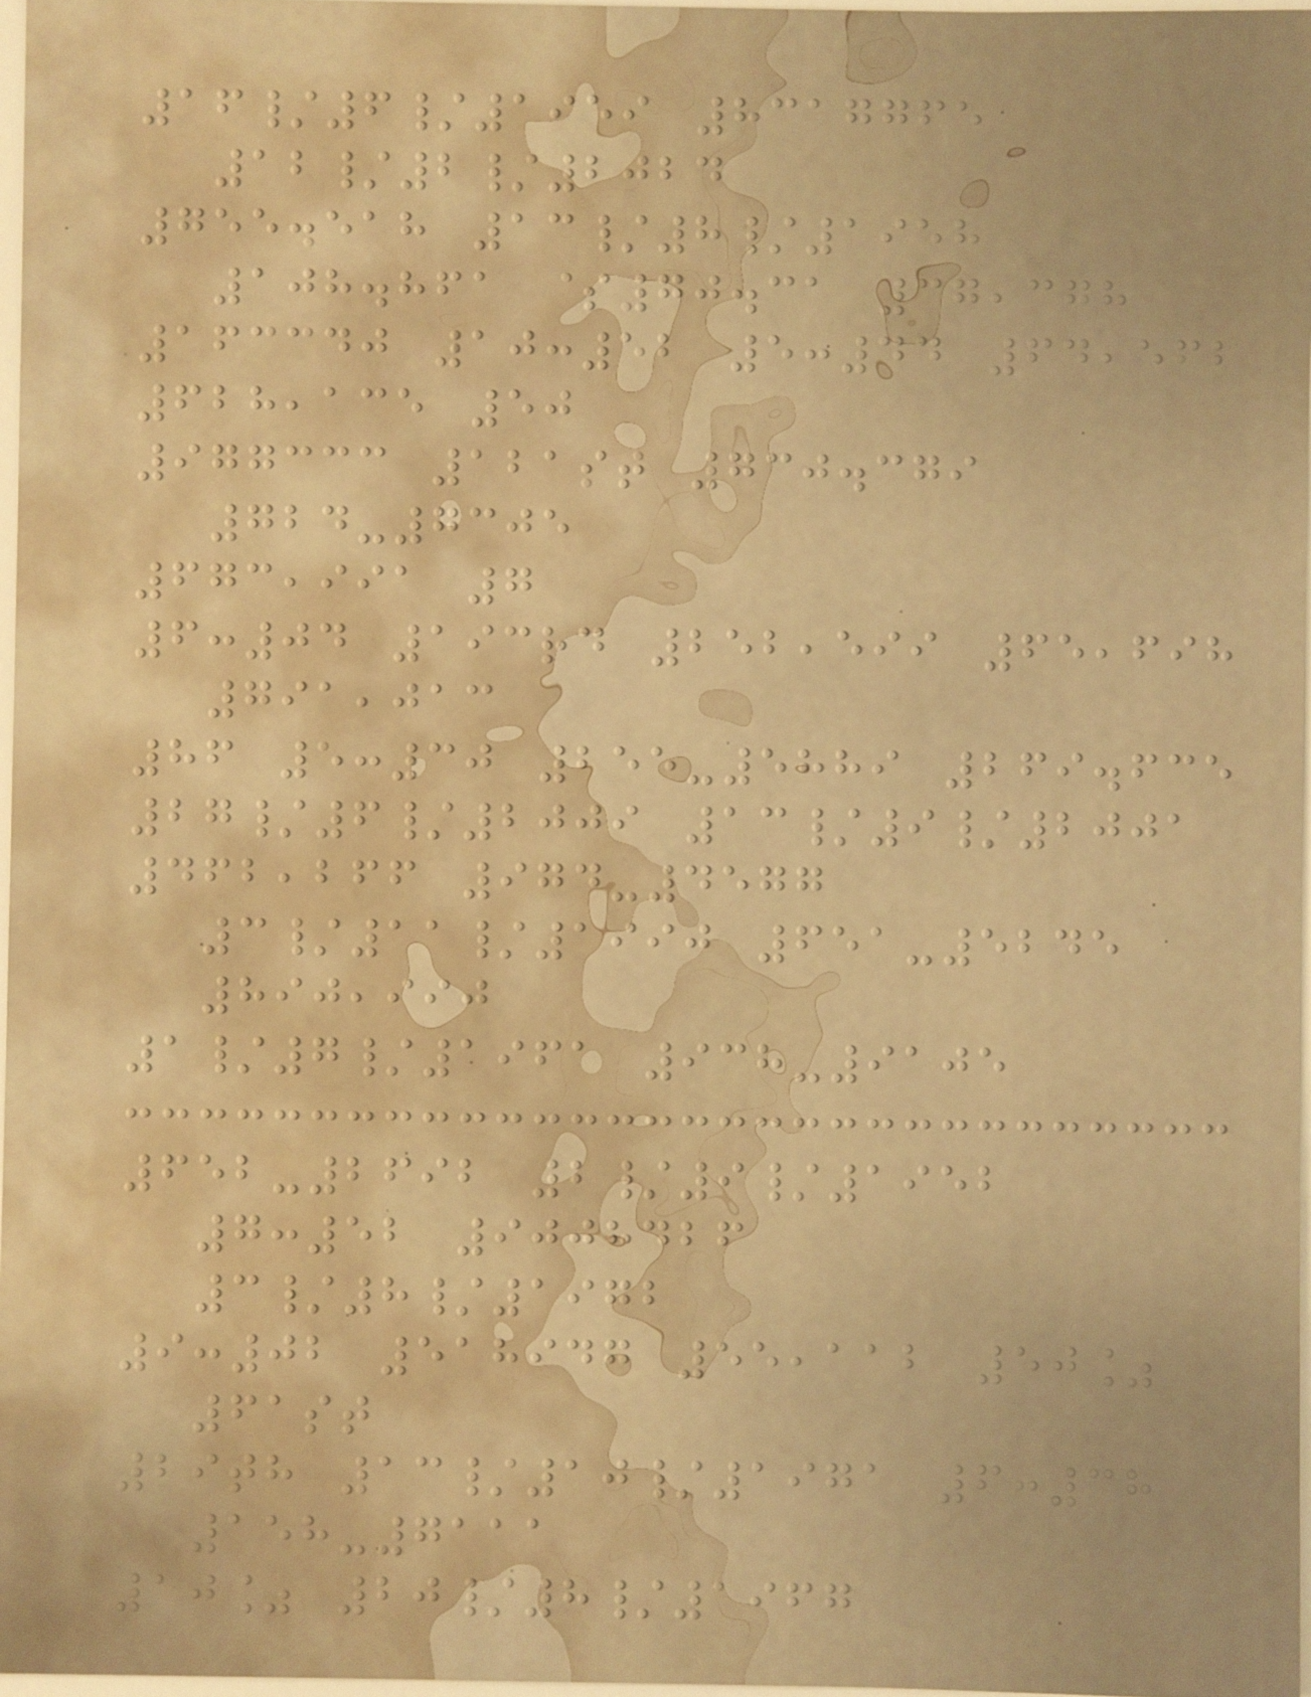16/6/1959 8317765
12/2/2024
755.518 13/8/1958
108.861 $70.31 37,378
163340 10:52 5:44 64,562
628,135 50
977333 121st 730.379
724-7305
673,991 7
6:04 193rd 252,599 65,698
791,013
86 5:30 255-5889 269.635
27/6/2009 13/9/2001
462,266 974-4577
3/11/1990 651-5245
890,990
1/7/1961 938-9105
652-2692 2/9/1952
7:52 9008426
3/8/1972
9:02 518947 55,112 50%
61st
29th 13/10/1971 6:38
158-7111
10% 20/8/1967
